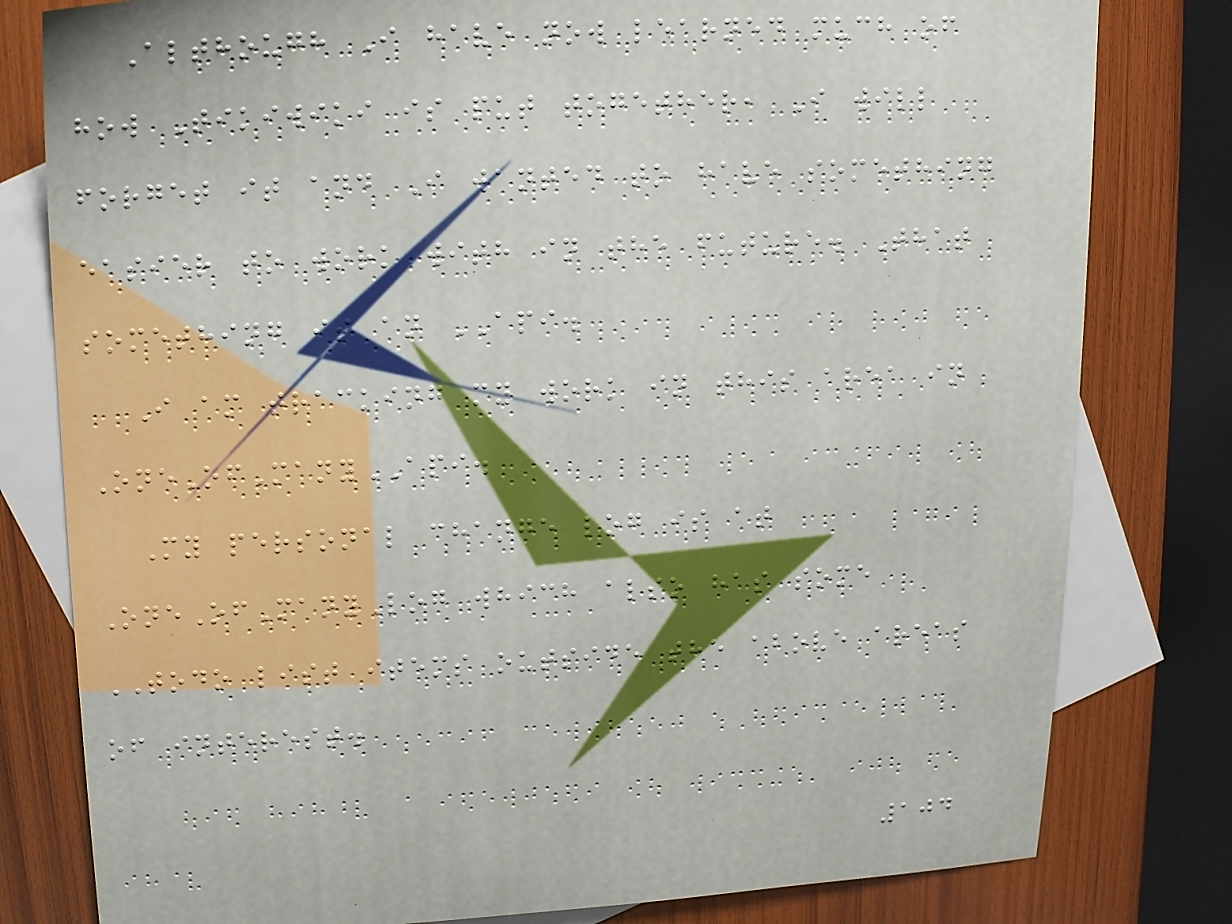Although I have now learned much of
how Tikiwiki is put together, I will
forget it and I wanted to have something
easier to work with in the future. That
something is an API.
I am tracking my work in this area in
OneOfManyAPI.
My personal change log is at
OneOfManyLog which also has some
TODO list items outside the above areas
of interest.
104
